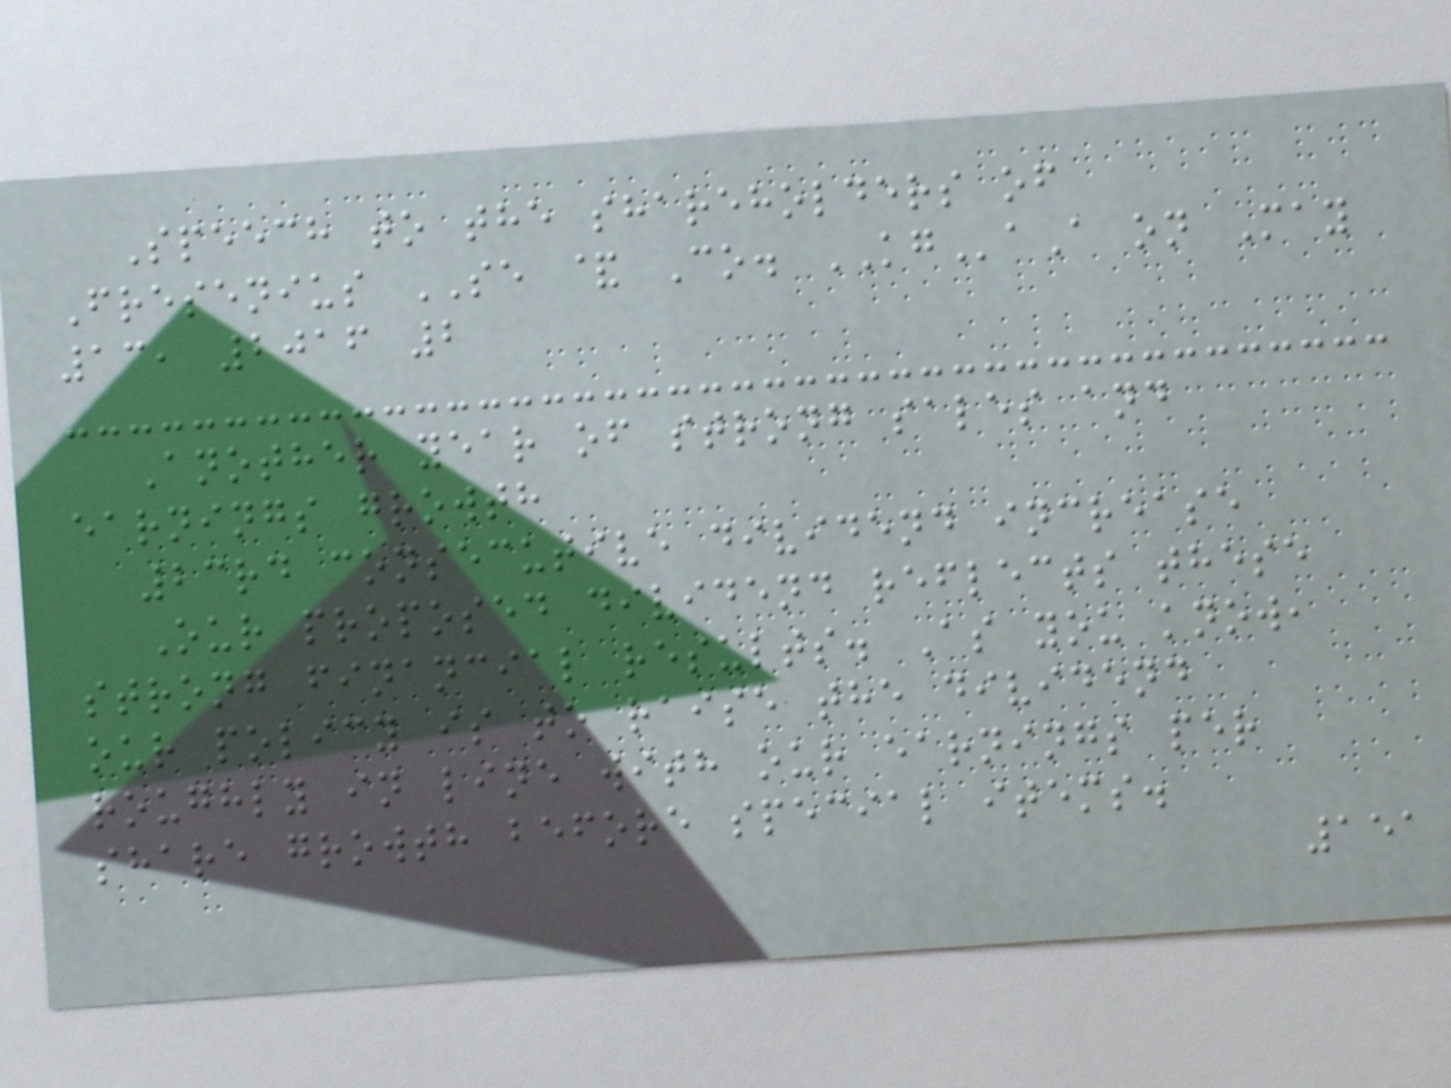Speech to the shareholders of
Fresenius SE & Co. KGaA on May
13, 2016 2
Another year of strong sales and
earnings growth
23rd consecutive dividend increase
Our proposed dividend reflects these
strong financial results. As you know,
our policy is to raise the dividend
roughly in line with our earnings per
share growth before special items.
151
